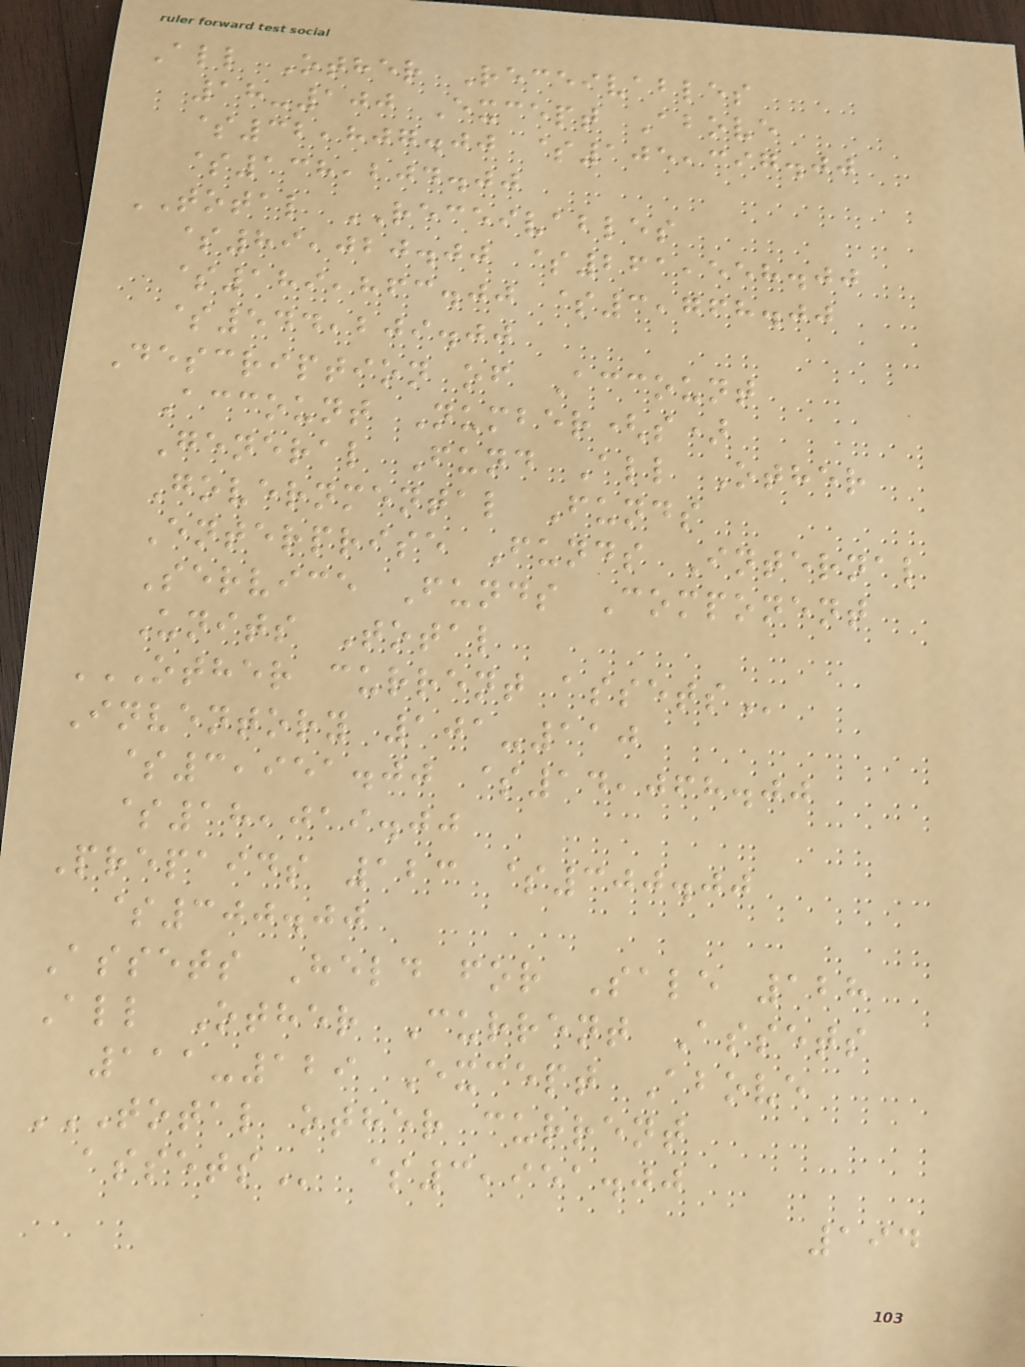All Other Receivables
18-100 Except Above
$32,807.00 $105,397.00
$138,204.00
TOTAL RECEIVABLES
$89,020.00 $261,558.00
$189,863.00 $3,768.00
$544,209.00
Description of Account
Account Number(s)
General Fund All Other
Governmental Funds
Enterprise Funds Internal
Service Funds Component
Units Total
OTHER CURRENT ASSETS
Inventory 101-110
$3,951.00 $14,068.00
$18,019.00
Prepaids 123 $300.00
$300.00
Assets Held for Sale 128
All Other Current Assets
111-129 Except Above
TOTAL OTHER CURRENT
ASSETS $3,951.00
194
